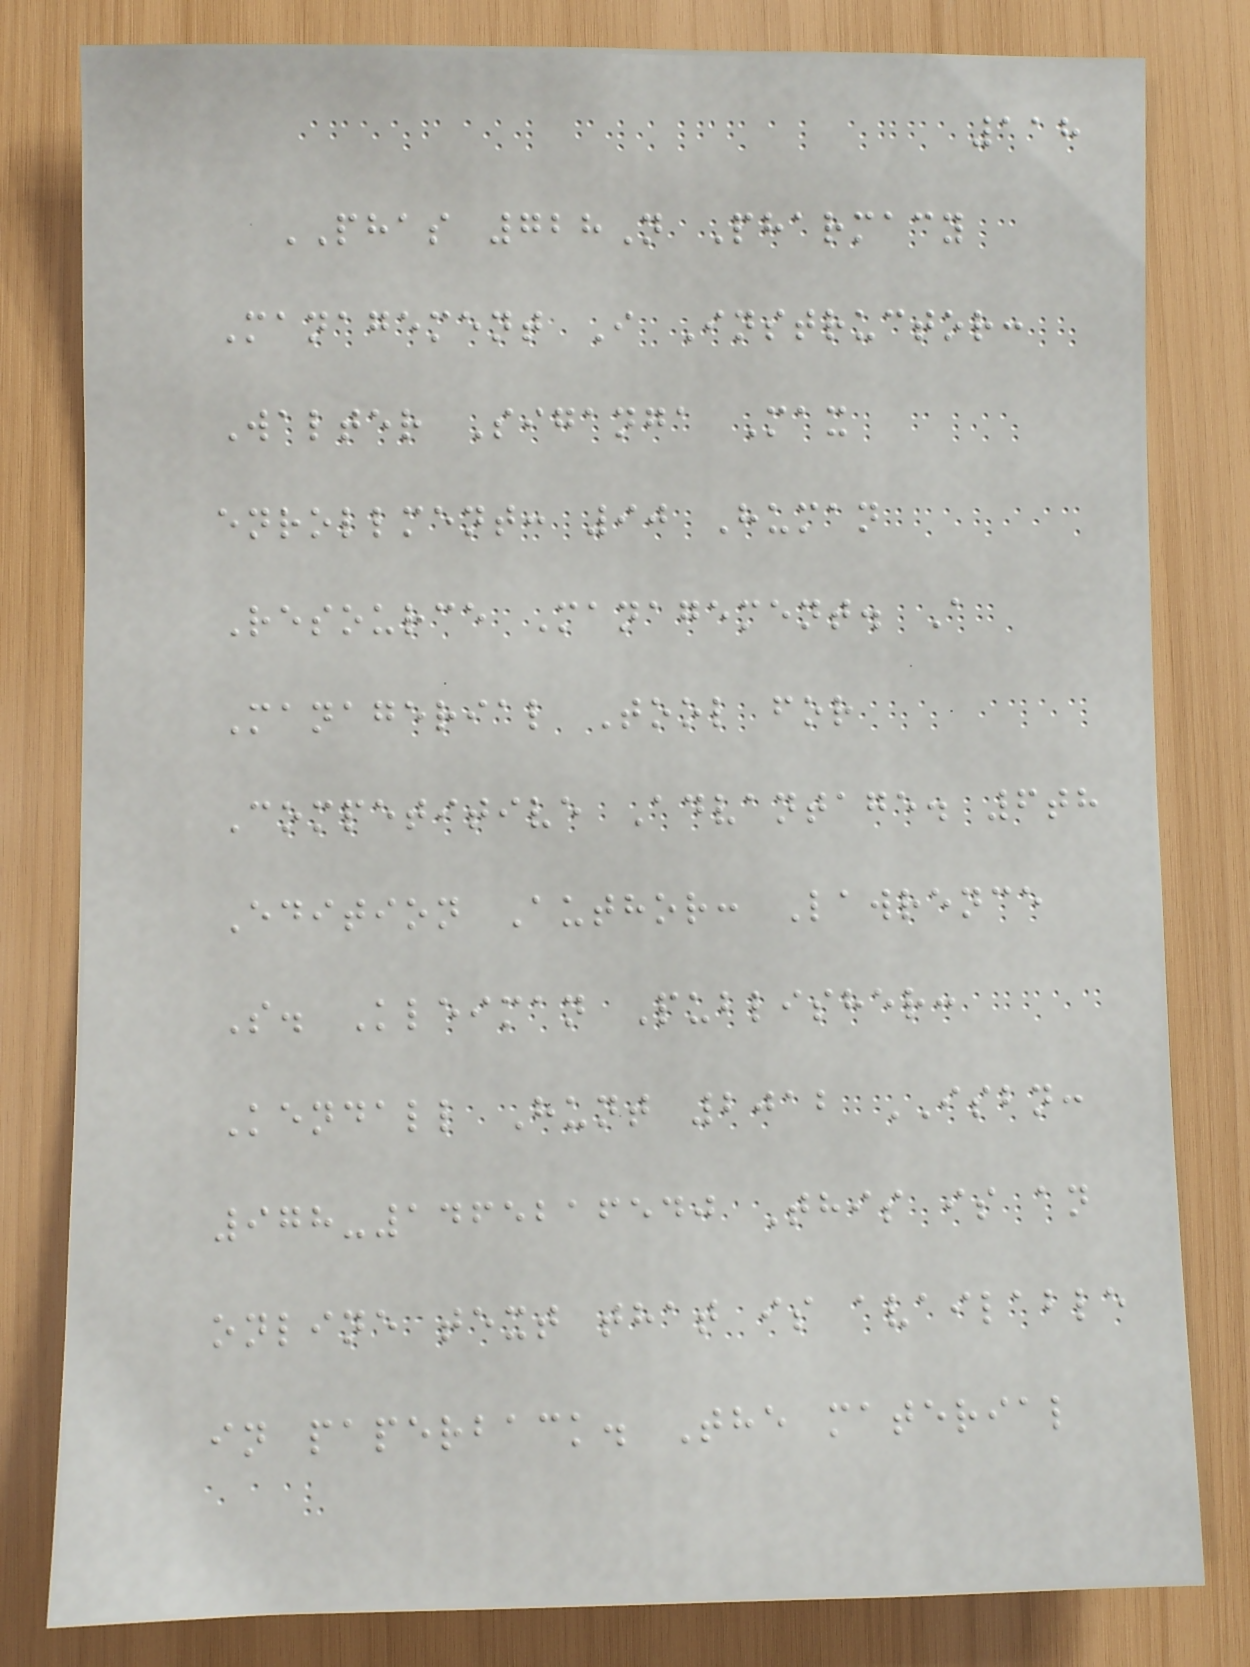118
PHAS 728N Pharmacy
Management I Instructor:
Walter Siganga Max
enrollment: 90 Human
Resource Management. A
Managerial Tool for
Competitive Advantage. 6th
Edition Author: Lawrence
S. Kleiman Publisher:
Kendall Hunt 2012 ISBN:
978-1465216540 This is an
online text that is available
in paperback. The material
